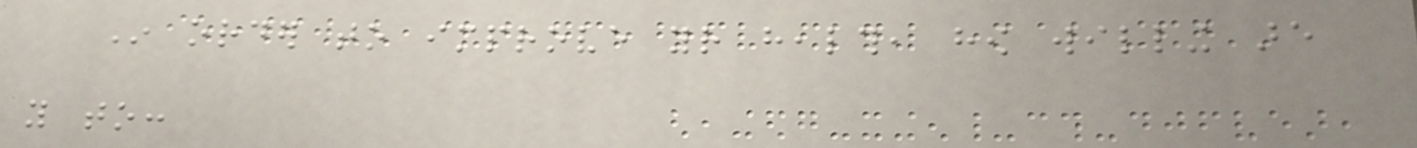In order to improve your health, how willing are
you to:
